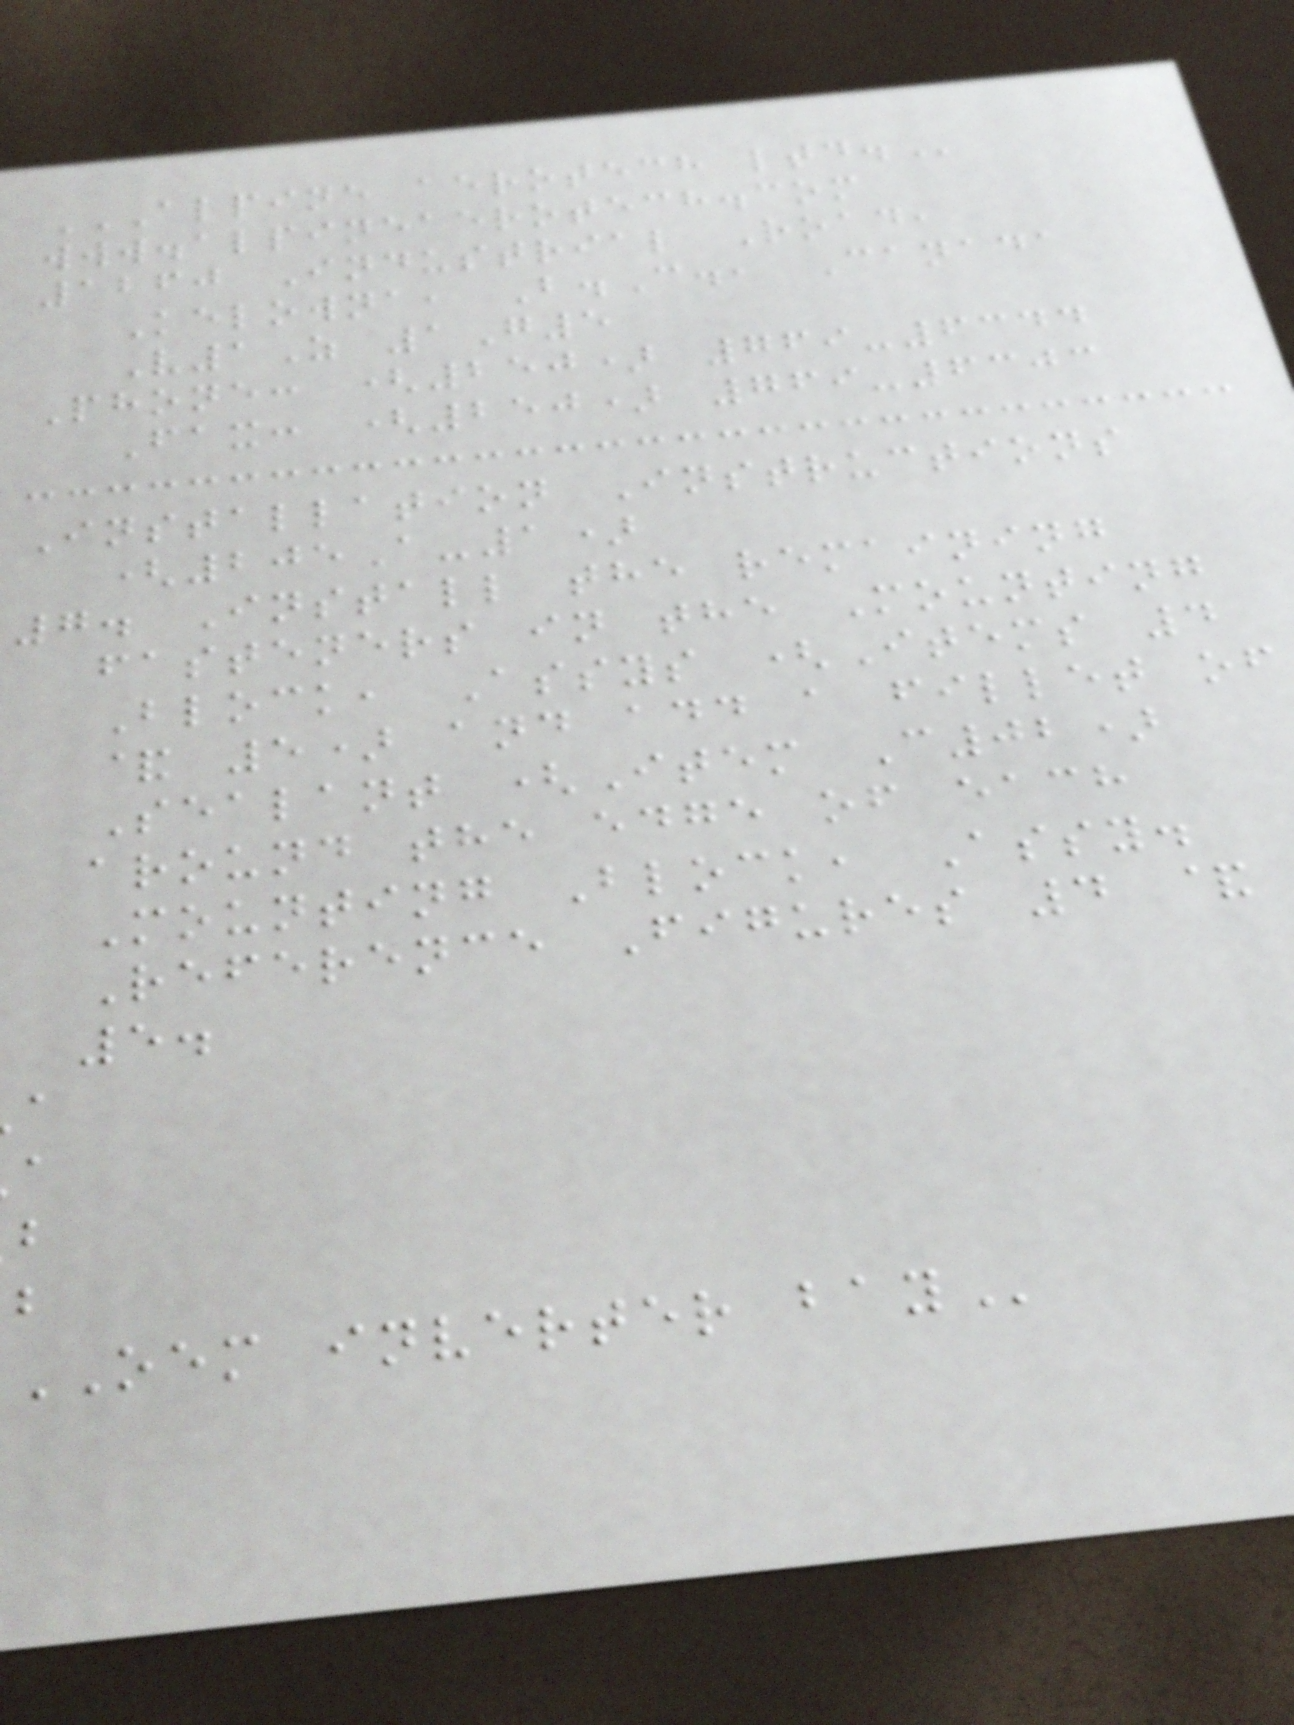ALPINE AEROTECH LTD.
www.alpineaerotech.com
1260 Industrial Road,
Kelowna, B.C., Canada
V1Z 1G5
Phone: (250) 769-6344
Fax: (250) 769-6303
Installation Instructions
(205A-1)
7. Install the remaining
fasteners in the Mounting
Block, Assys (Items 4
& 5) and add a fillet of
Sealant (Item C02)
around the edge of each
Mounting Block, Assy.
Reference Figures 4 &
5.
OEM inverter
